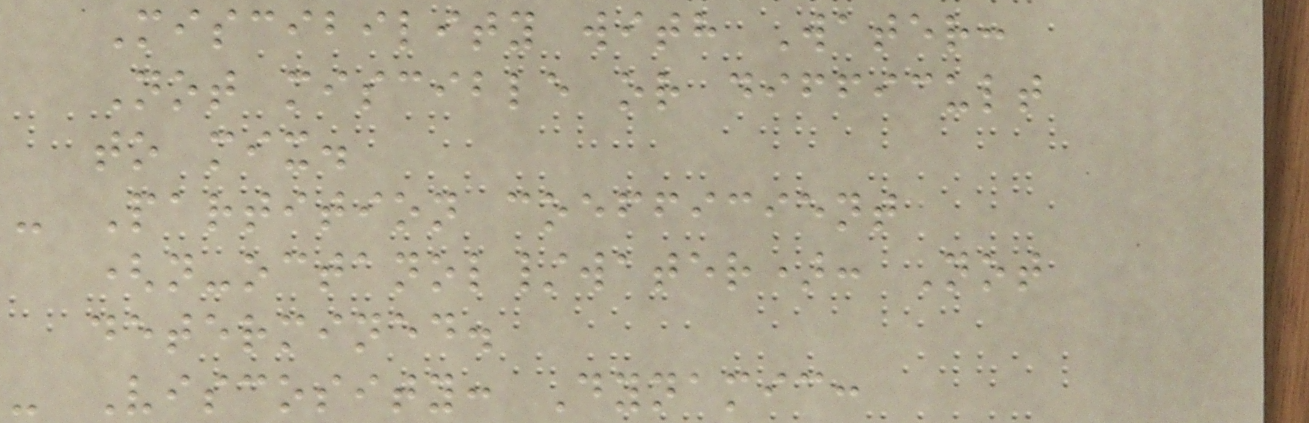Miscibility with Water:
Not miscible or difficult
to mix.
- Partition coefficient
(n-octanol/water): Not
determined.
- Viscosity: Dynamic:
